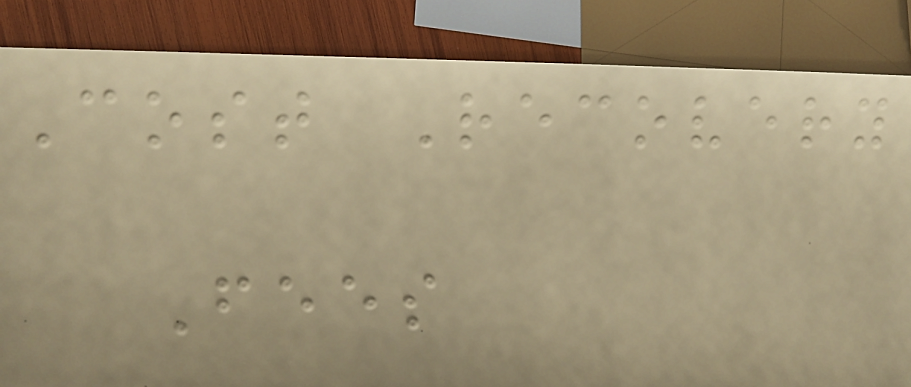Cost Recovery
Fees
